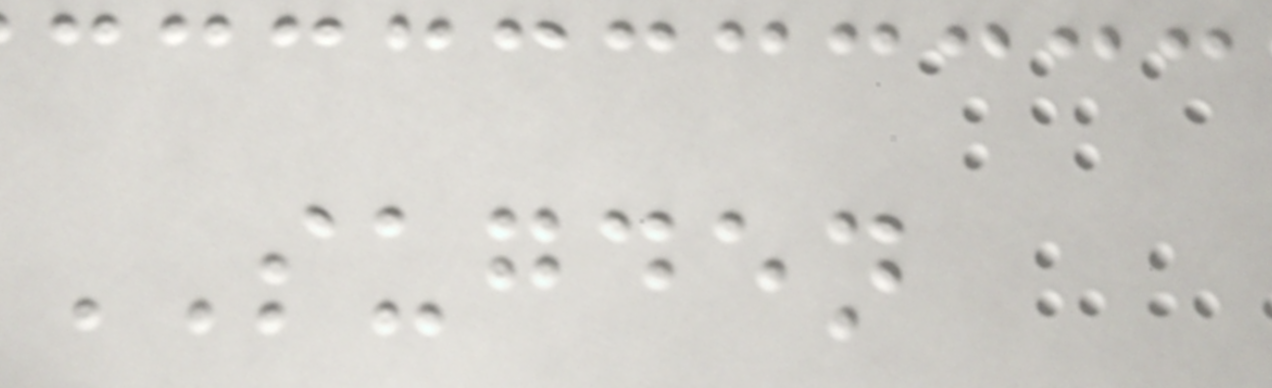SUGDEN
